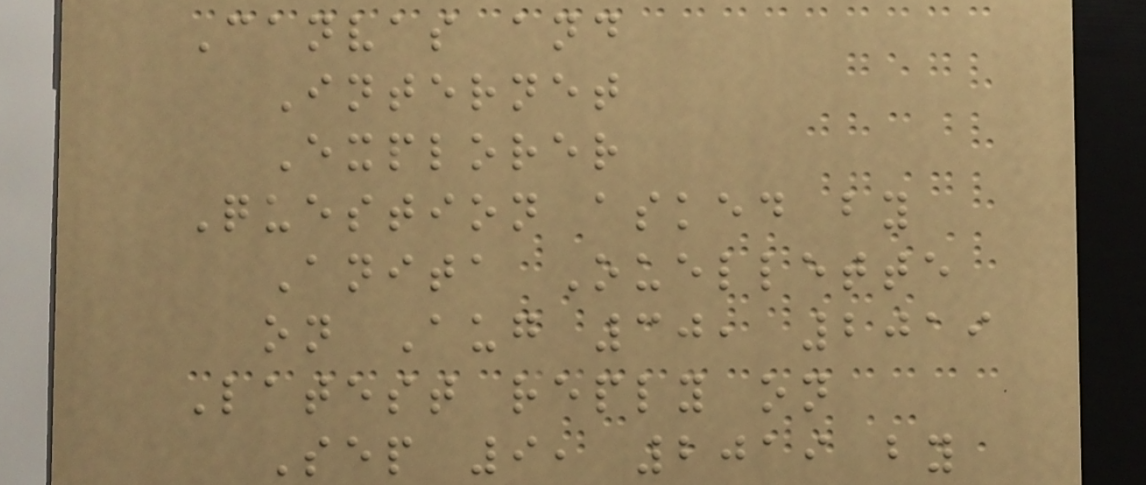Canvas and
Internet
Explorer
Question asked by
Anita Ouellette
on Aug 30, 2019
Latest reply on
Sep 9, 2019 by
